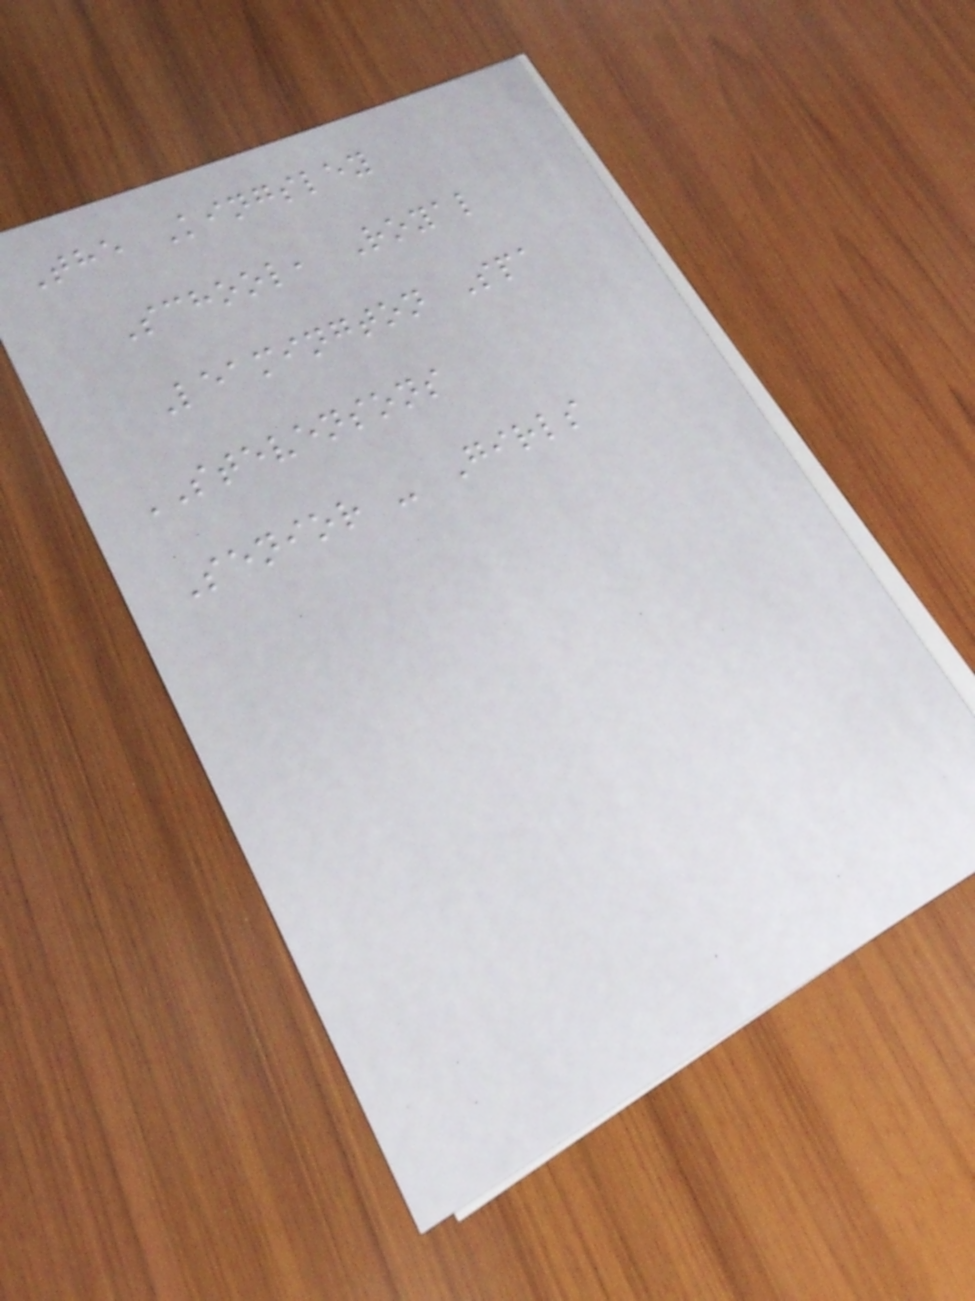The Kingsley
School, Royal
Leamington Spa
STEVENSONS
Senior - Girls
